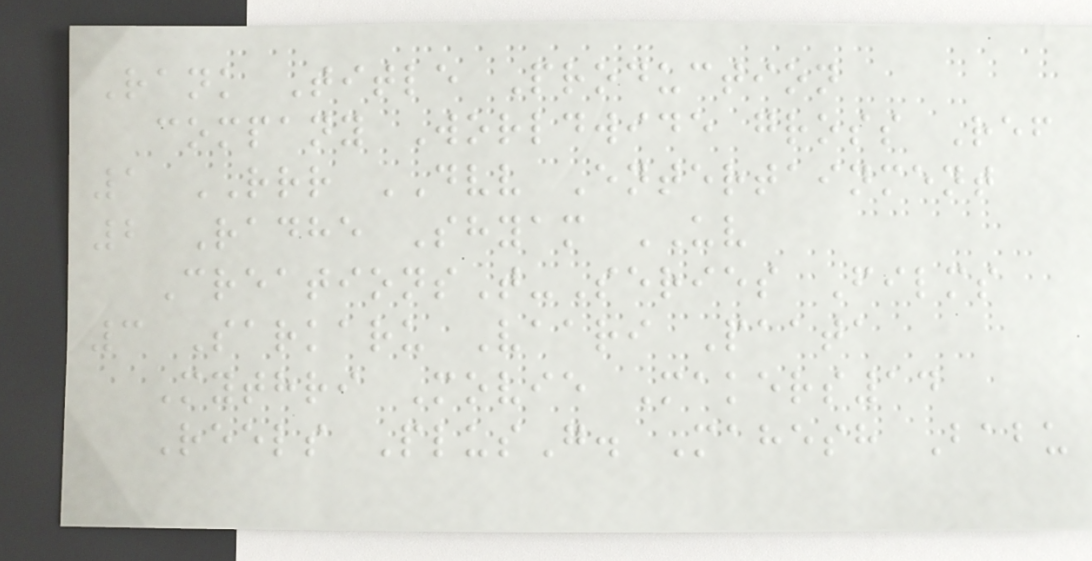Rank Title Production
company Worldwide gross Ref
1 RRR DVV Entertainment
2 Radhe Shyam UV
CreationsT-Series Films
3 Sarkaru Vaari Paata
Mythri Movie Makers14
Reels PlusG. Mahesh Babu
